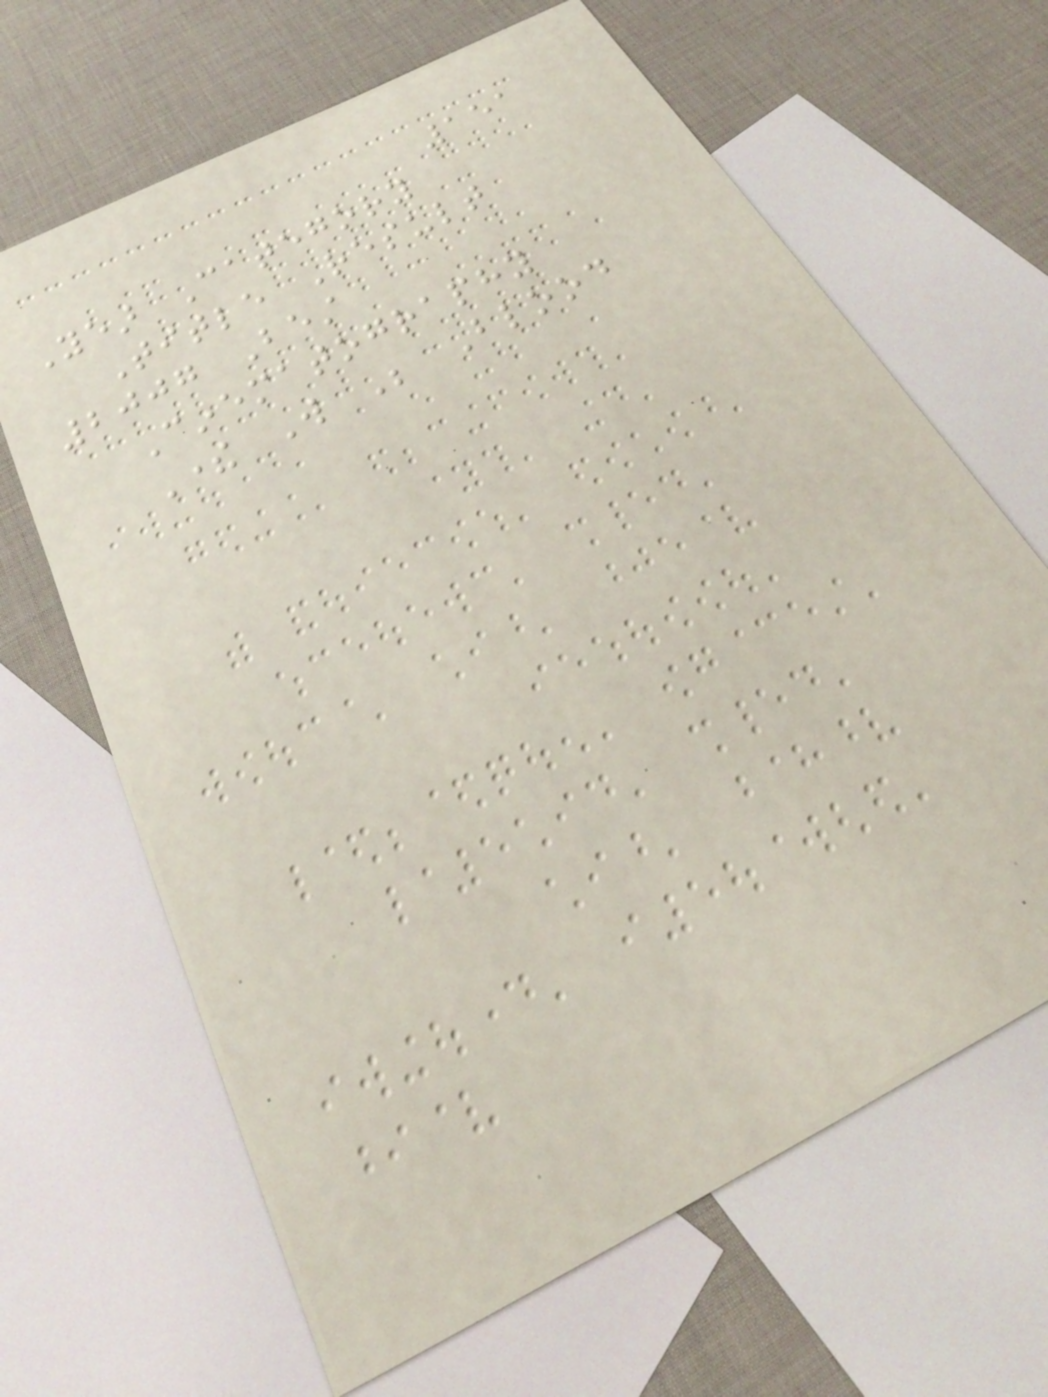151
Year Category
Title Result
2007 Best
Cinematography
There Will Be Blood
